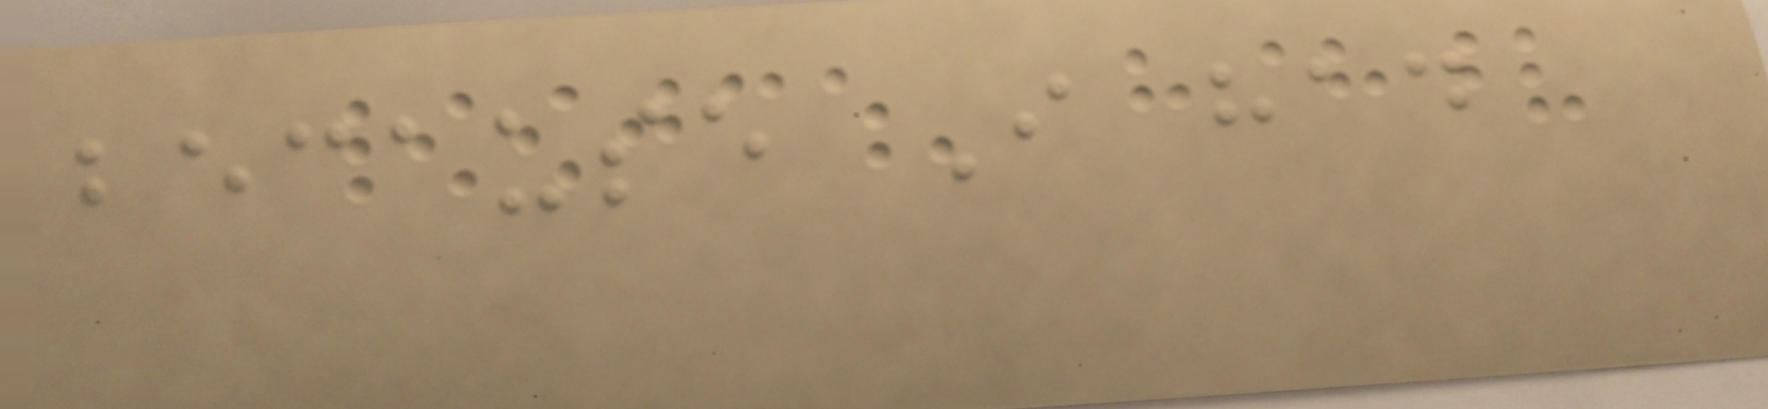because I had
